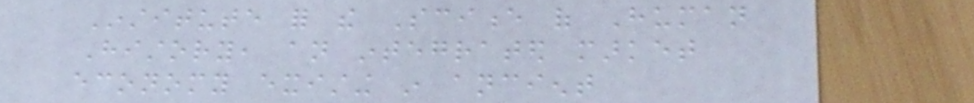Institute for the Science of Human
History, an integrated market
economy existing in ancient
